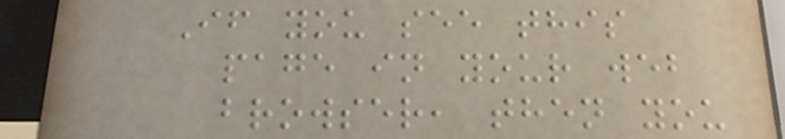If you see this
page in your web
browser, then you
